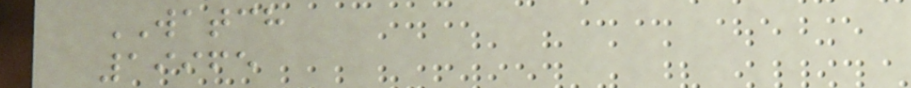WATCH
19965
